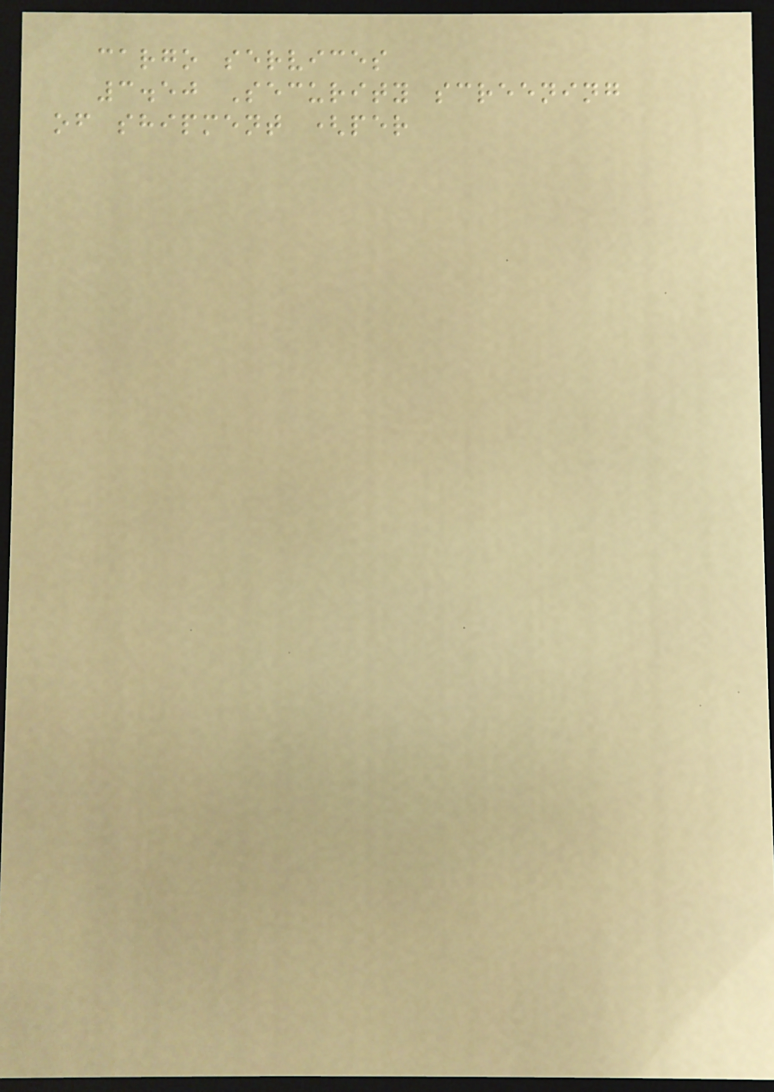cargo services
3.50 Security screening
of shipment (per
